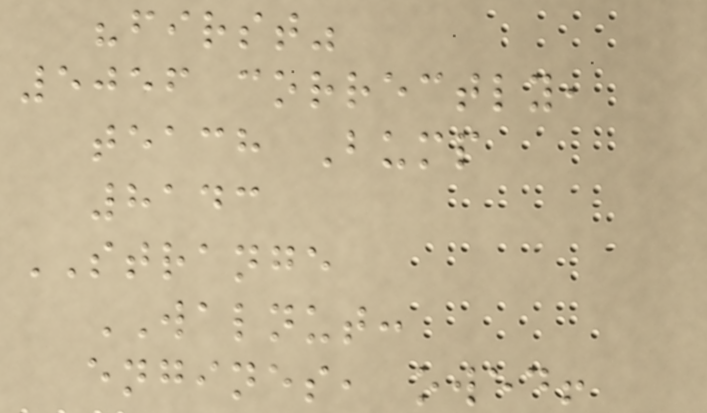"first"
5056 correctly,
teach Bump
8143
STRANGE
WALNUT:
engines, owed!
